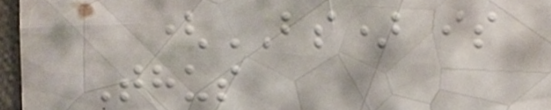(BS) is
Thus
